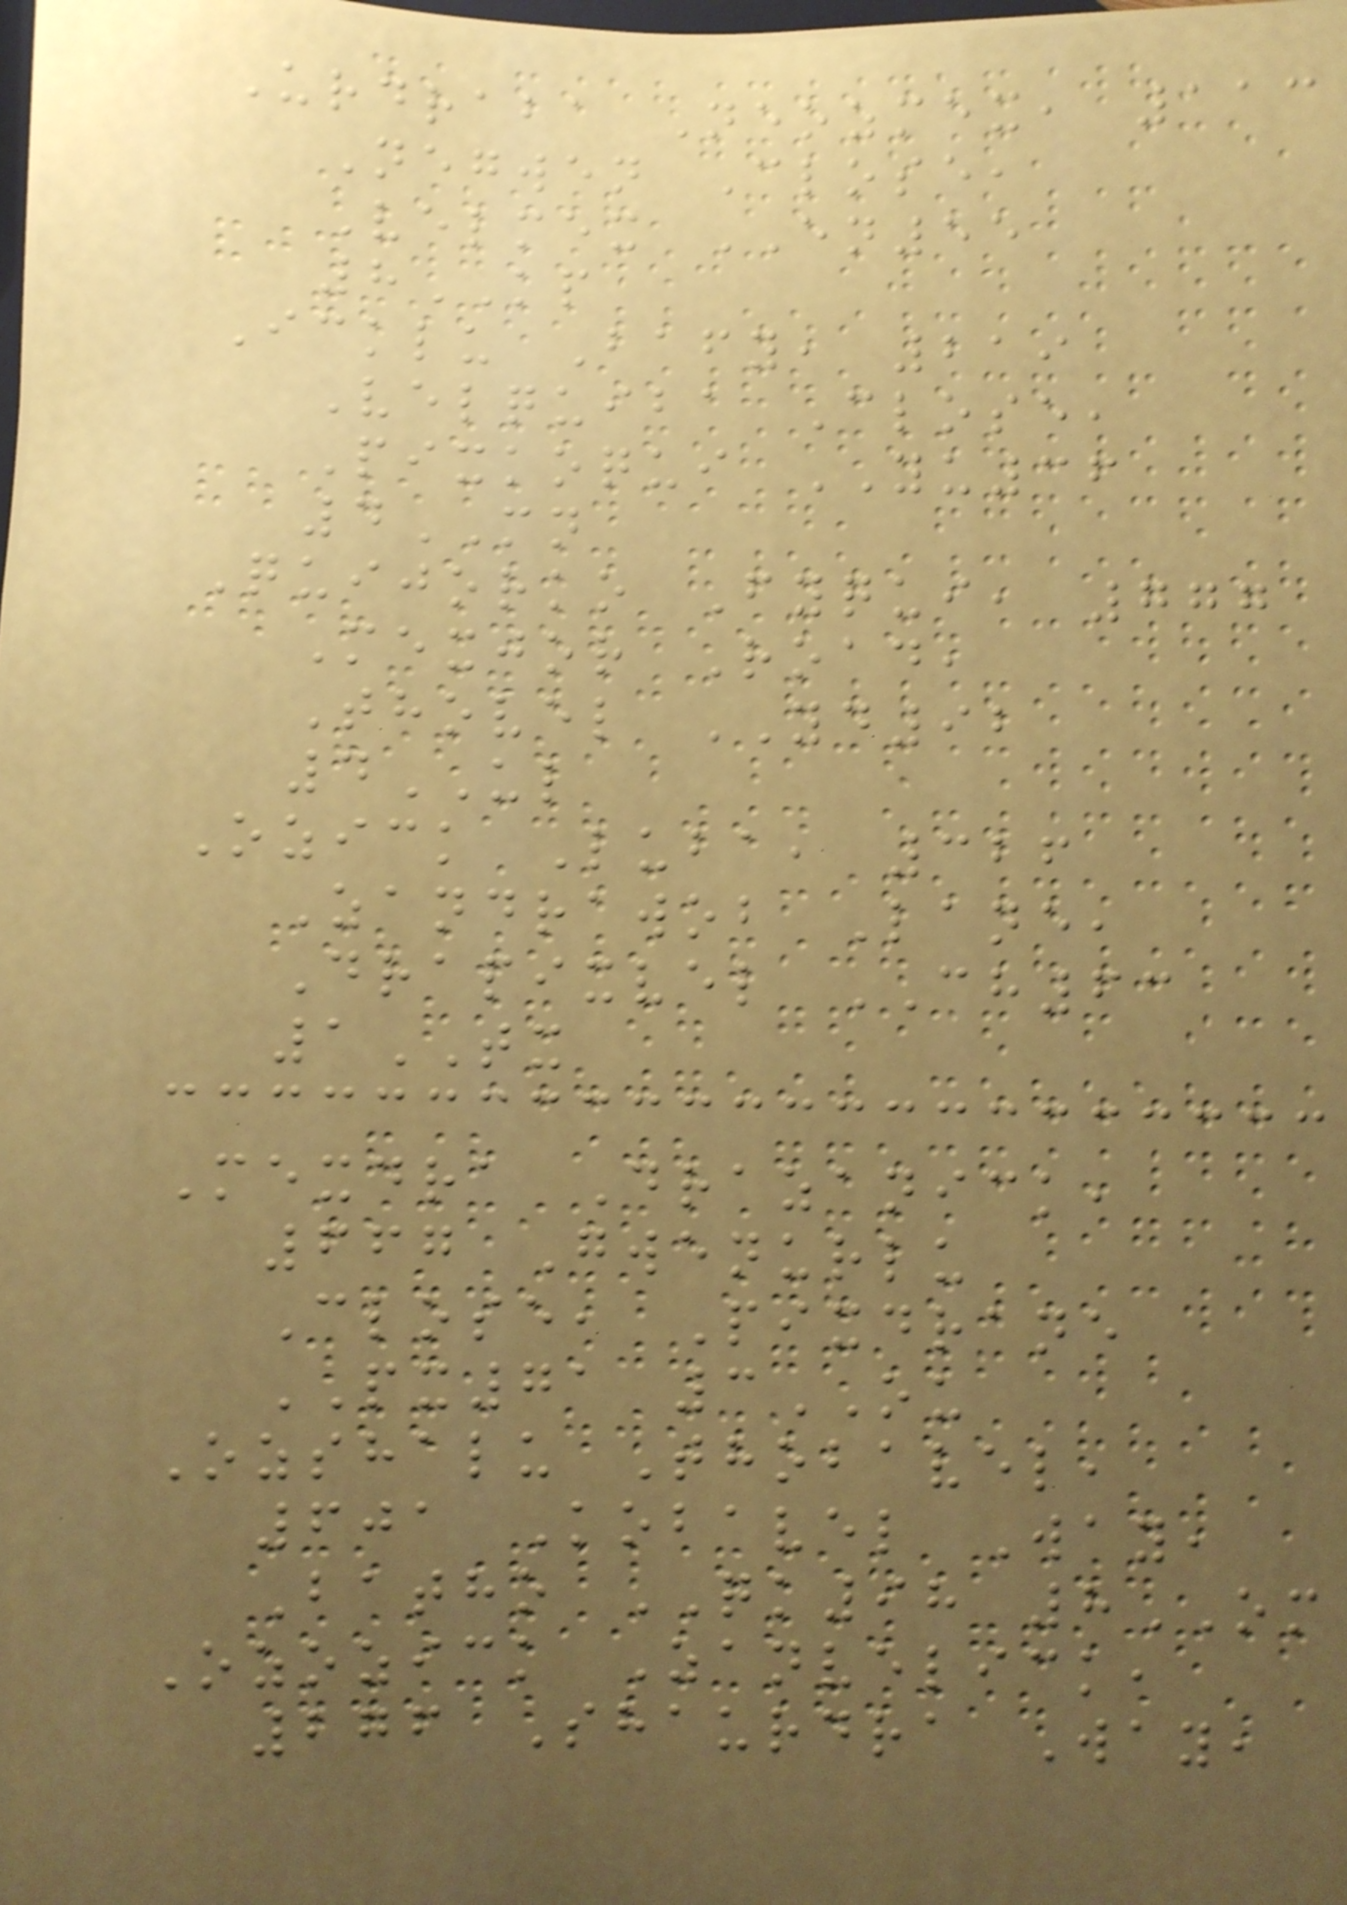Urdraba Neozmex, 113
Negwen Close,
Velmex EN55
8KP
Icklu Bafy, 219
Velquiba Close,
Pixkoqui YU36
4MN
Quijorko Fyqui, 777
Mexjor Road,
Thovel YD92
4UL
Ozick Luba, 326
Zandrawob Lane,
Drapixvel CH63
1TX
Mexdra Drazanick,
667 Gwenurlu
Close, Pixdrane
PX71 3OU
Ozshalu Thobavel,
601 Kobavel Way,
Batho QK98 8OM
Ozozick Zanvelick,
276 Shaurdra Way,
